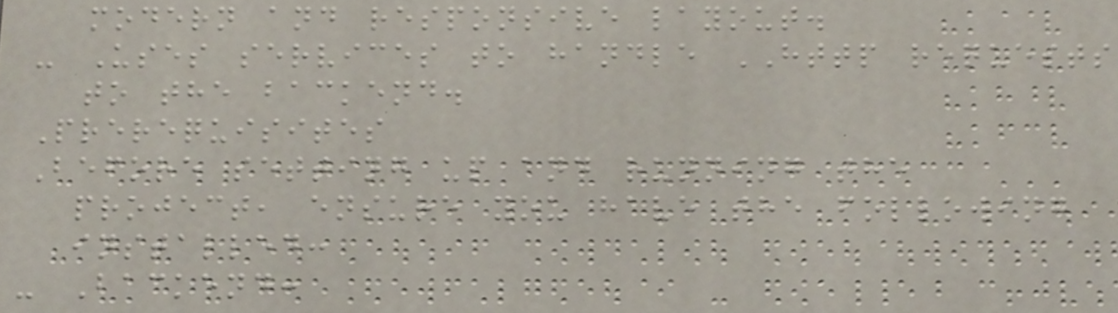modern and responsive layout.
- Uses services to handle HTTP requests
to the backend.
Prerequisites
Before setting up and running the
project, ensure you have the following
installed:
- Backend:
